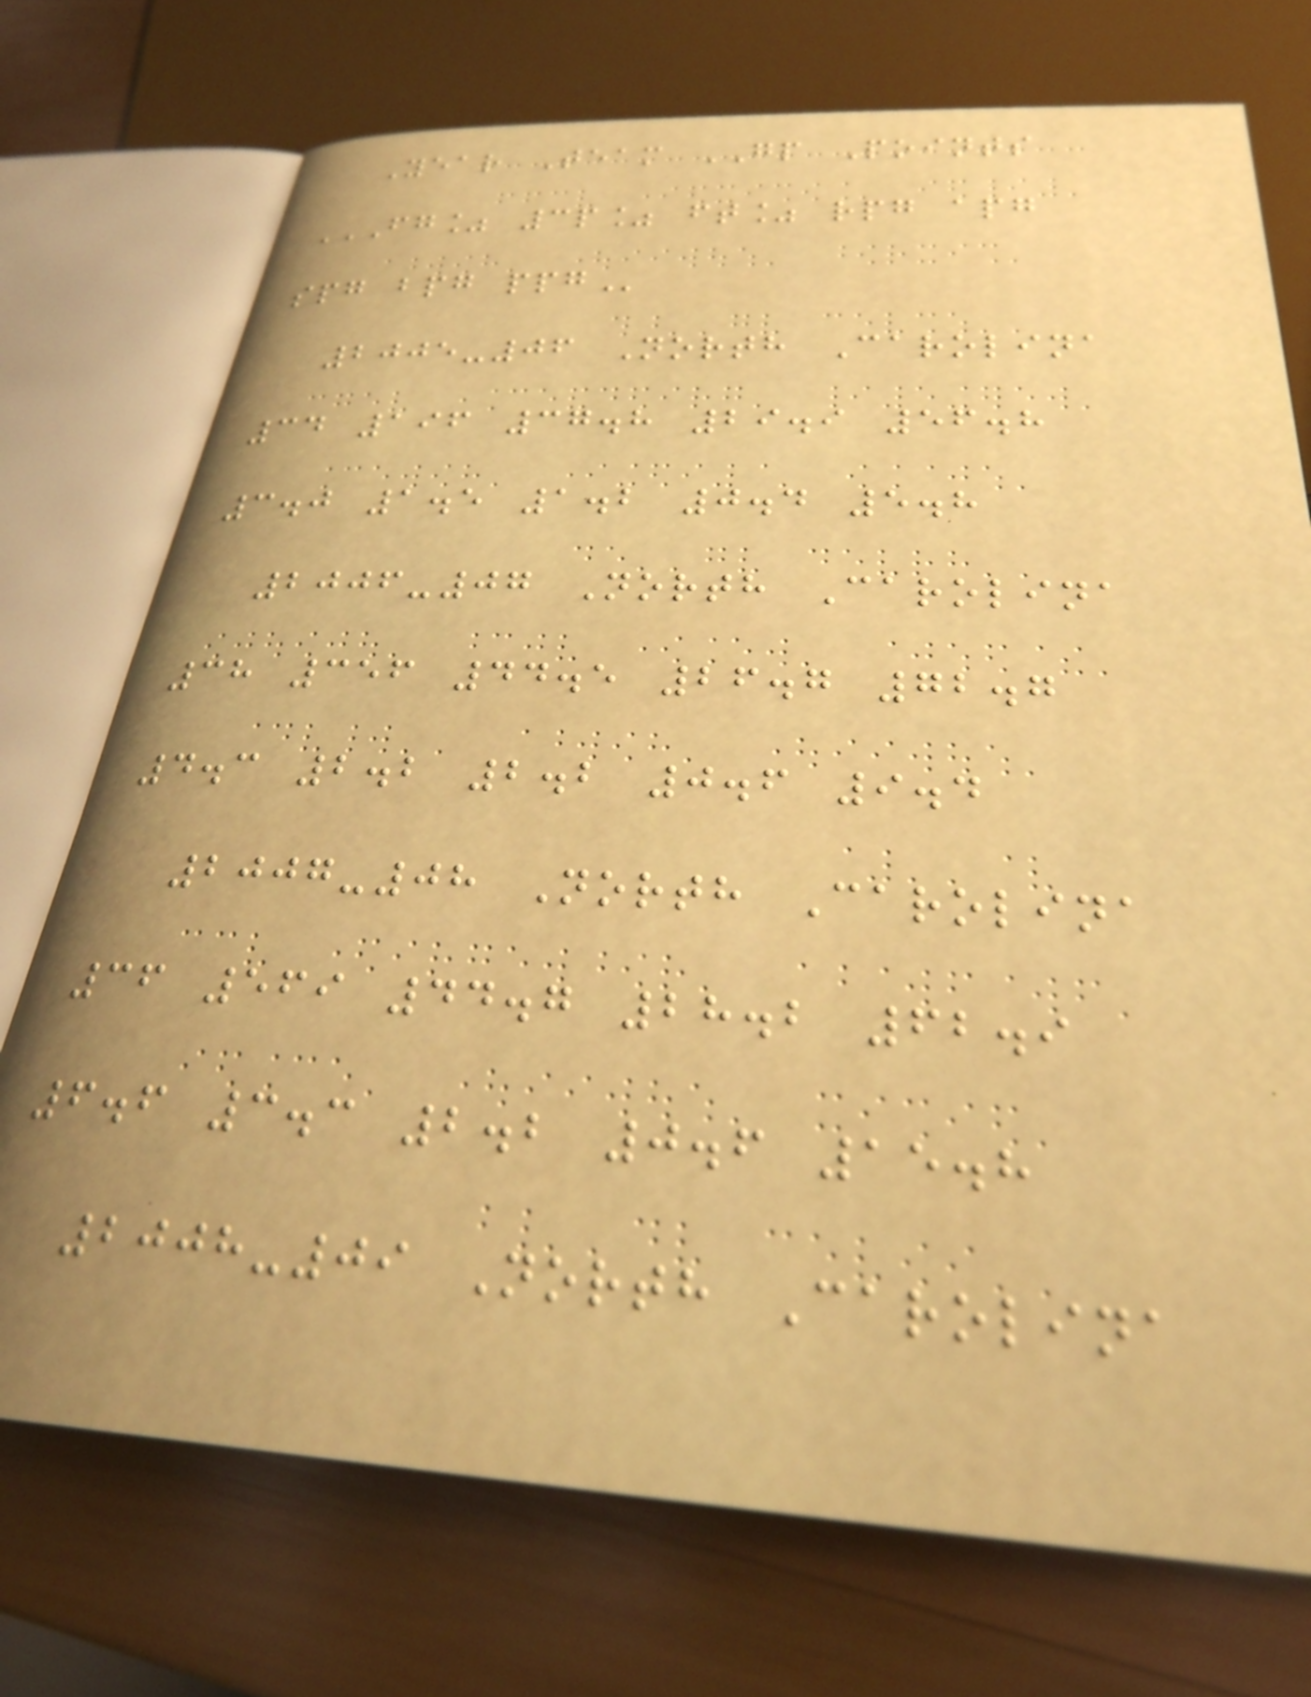Year Team GP Points
FG% 3P% FT% RPG APG
SPG BPG PPG
2005-06 North Carolina
34 196 37.8 29.9 56.8
3.0 1.5 1.2 0.4 5.8
2006-07 North Carolina
38 356 44.5 26.7 72.7
4.3 2.2 2.2 0.6 9.4
2007-08 North Carolina
36 569 44.7 28.2 62.9
6.6 3.3 2.2 0.6 15.8
2008-09 North Carolina
